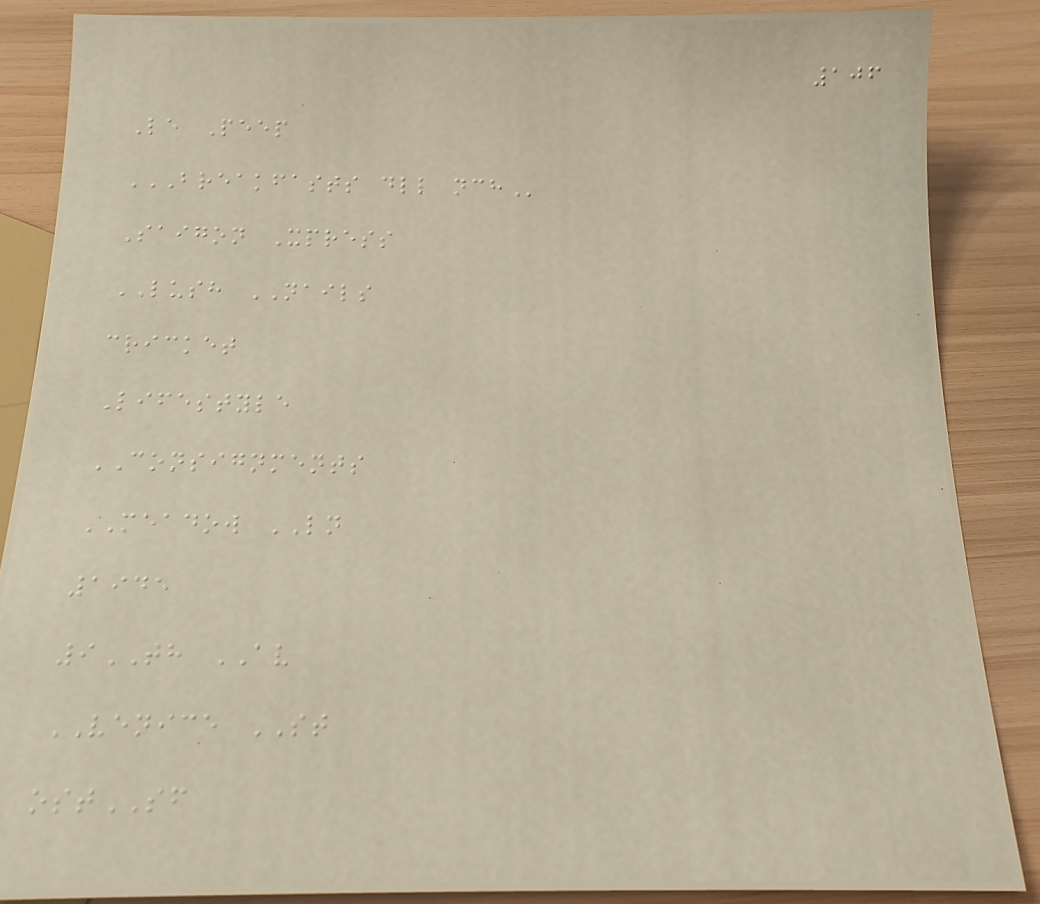106
Le Peep
BREAKFASTS DLL NCH
Saigon Xpress
LUSH NAILS
cricket
Lifestyle
CONSIGNMENTS
MEADOW LN
1945
9TH AV
VENICE ST
ostSF
